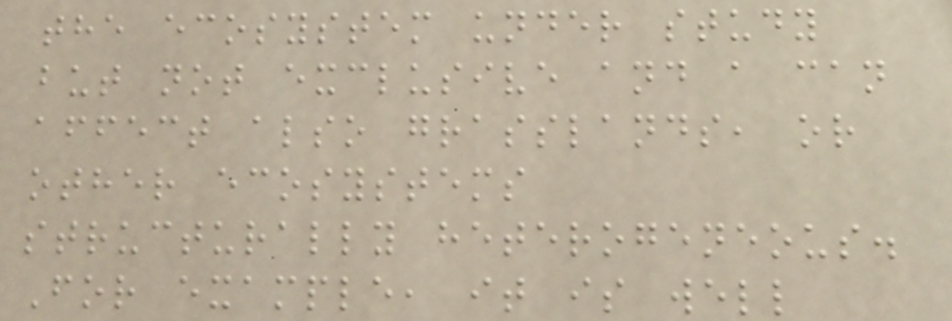the ecosystem under study
but not exclusive and a can
affect also grasslands, or
other ecosystems
structurally heterogeneous.
For example, it is well
